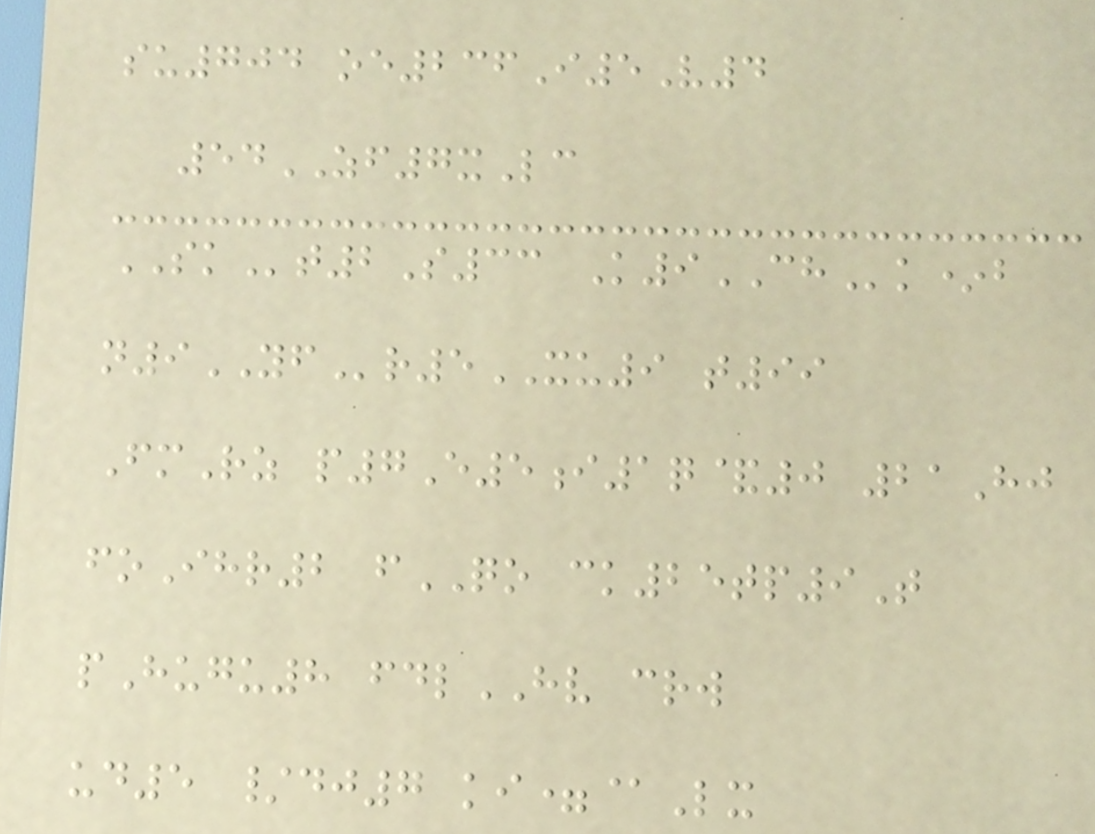su704 oe236I5V4
54ZF7xLc
SKt2S33 K9CHk*b
n9YFr5XU9 t99
FmRz p7E5i1q&0 21Hj
foIhr2 fQO ck25tp9T
pHugu8 fdlHV crw
ud5 /dj7 ki=@Lx
